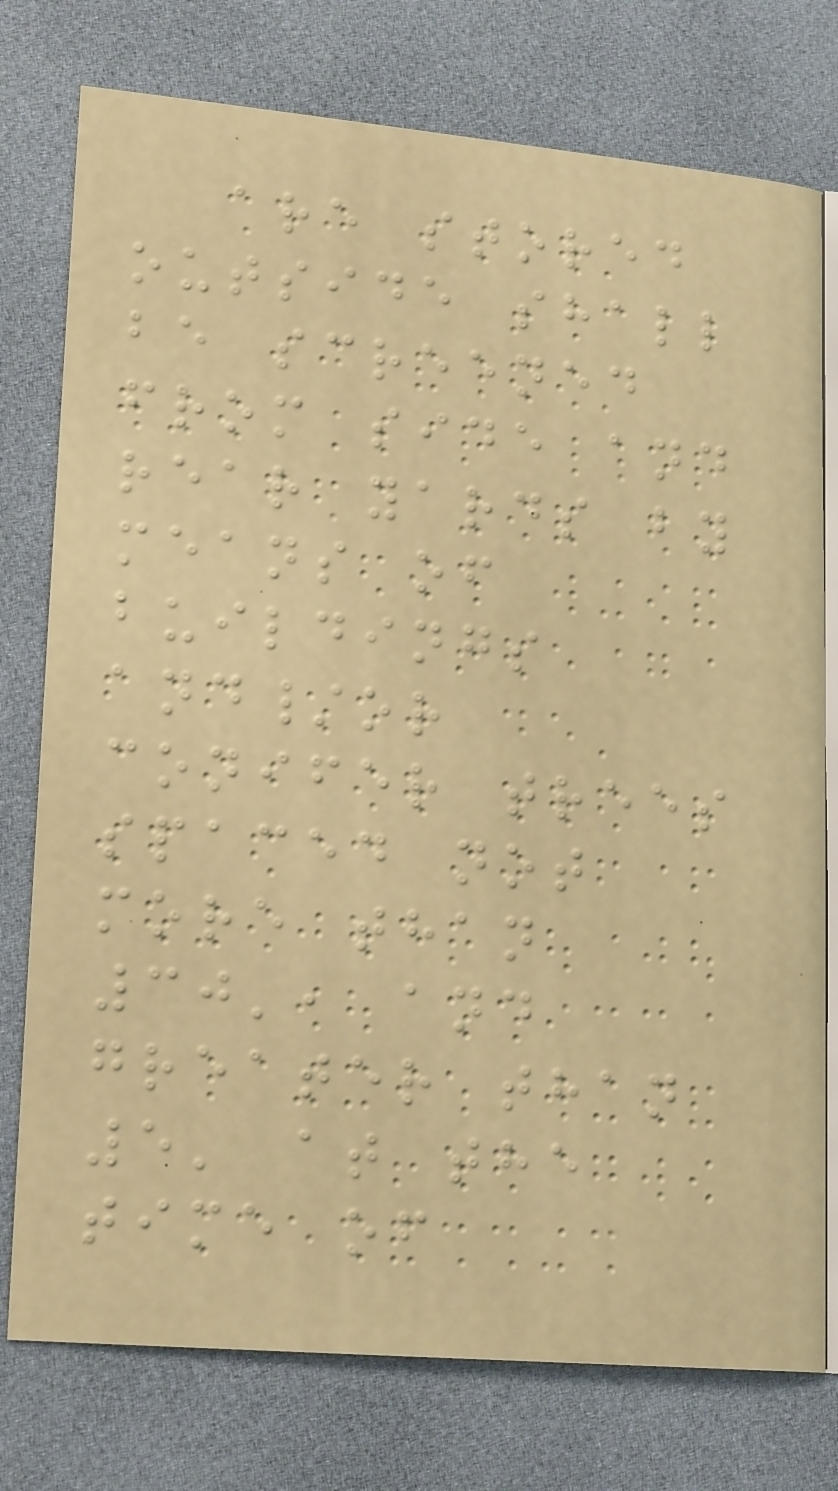are stored
outside shall
be screened
from side and
rear yards by
means of
buildings
and/or
conifer trees
spaced not
more than
30', and
greater than
5' at the
time of
